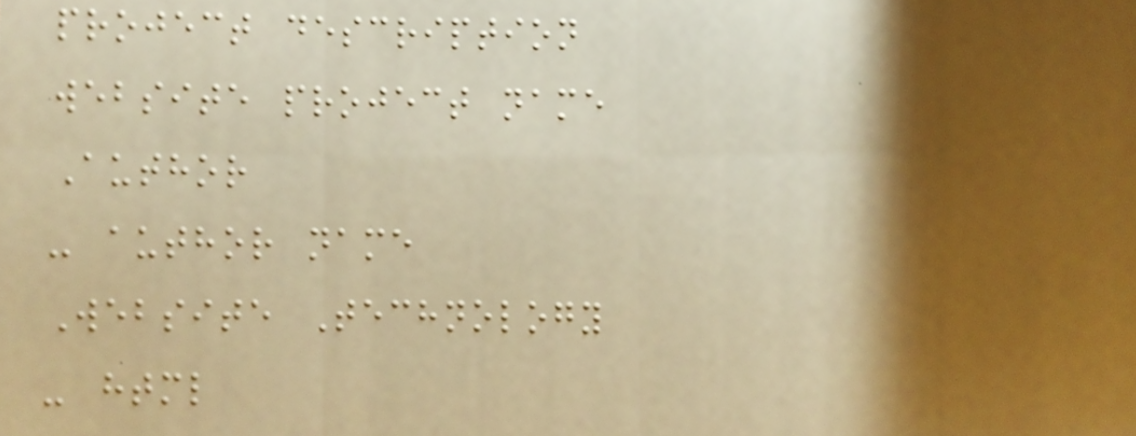project description
website project name
Author
- author name
Website Technology
- html
